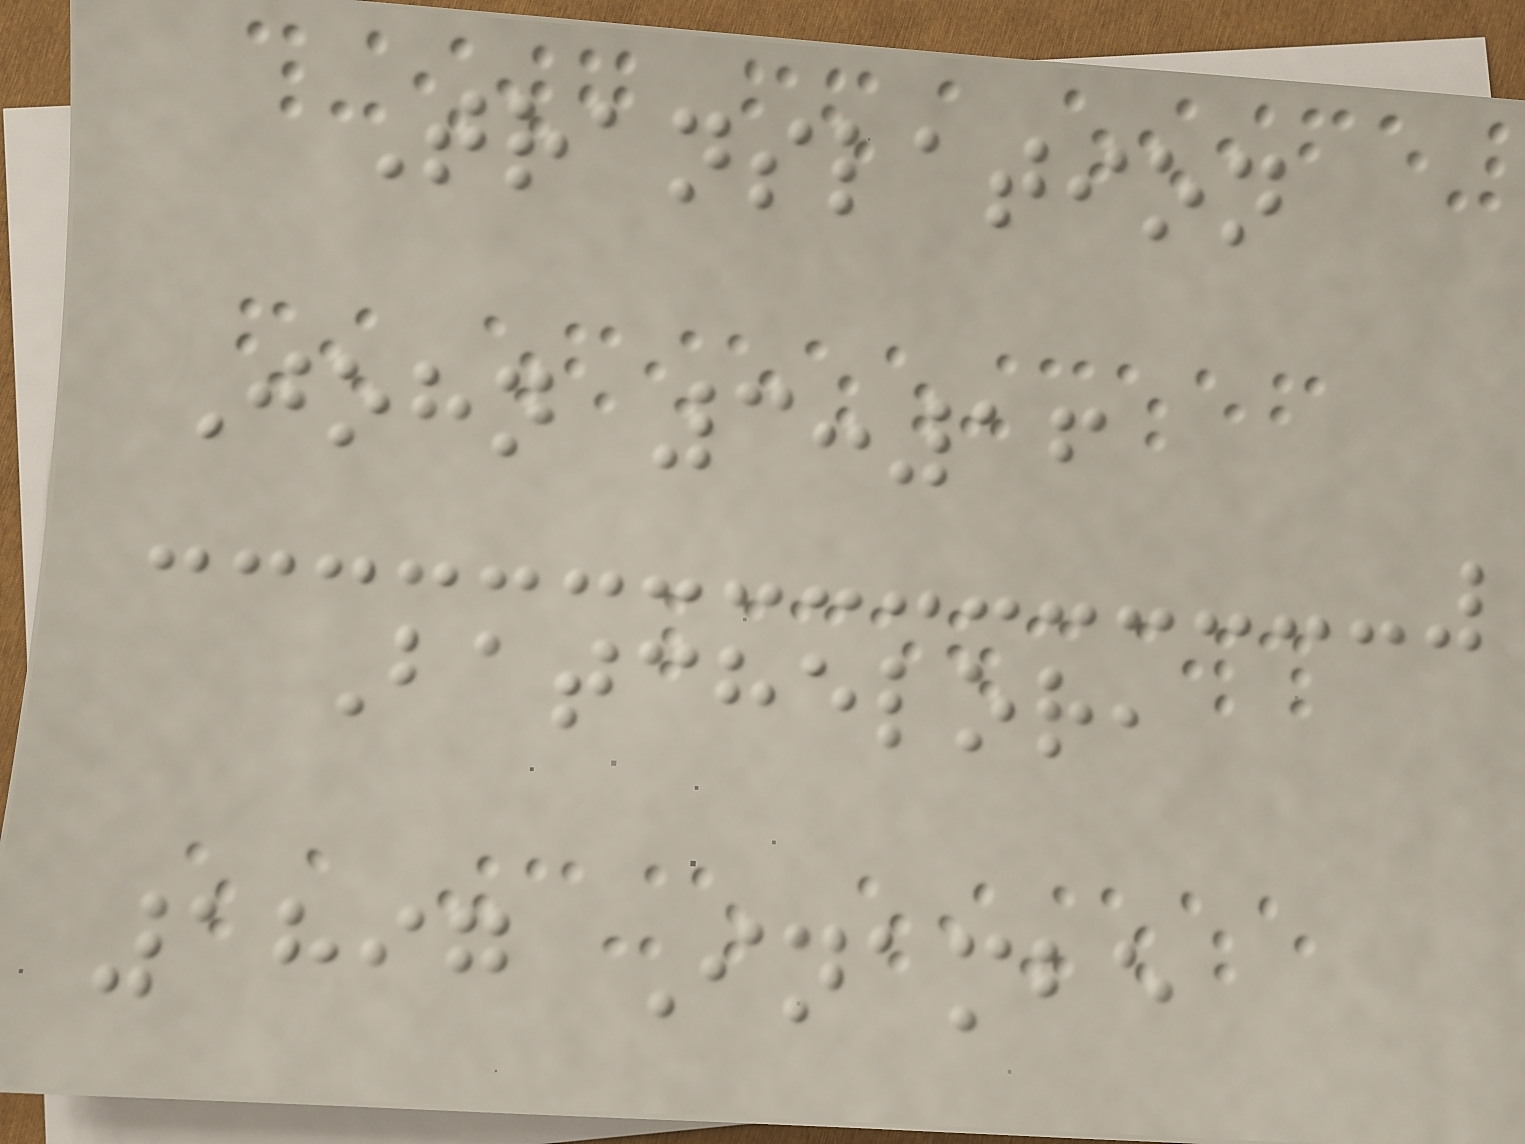Translation
John 3:16
Batchelor,
1897 Inambe
